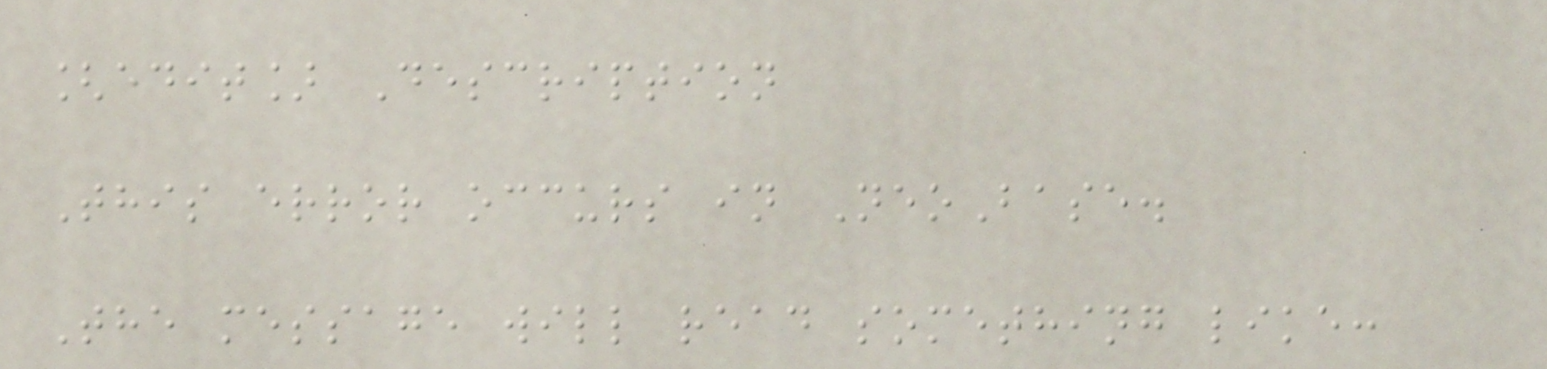[edit] Description
This error occurs in NeoBase.
The message will read something like:
